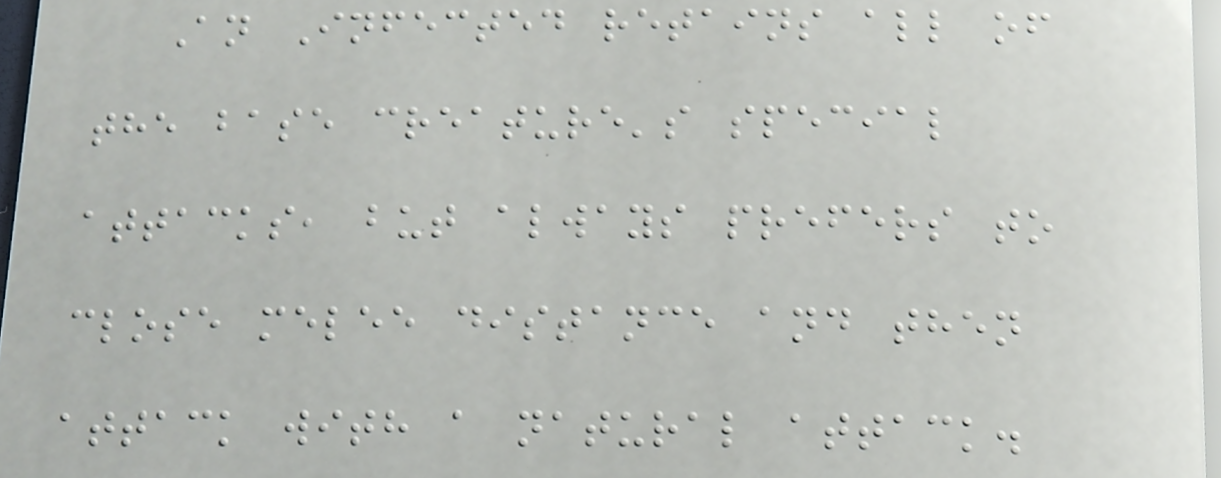An Infected retains all of
the base creature's special
attacks, but always prefers to
close melee distance and then
attack with a natural attack.
